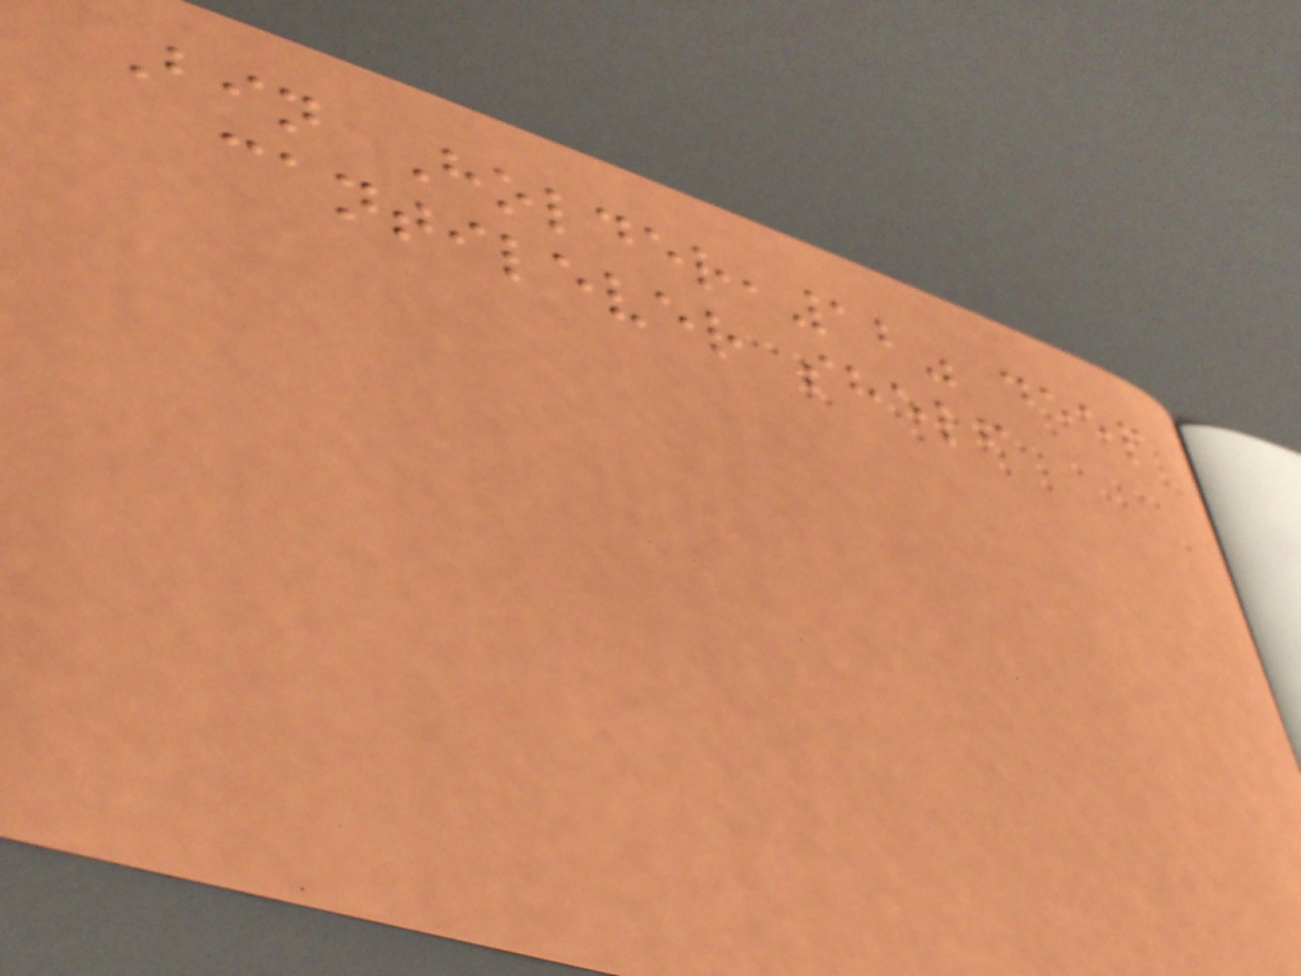Bin Holder,12" deep
cantilever shelf
